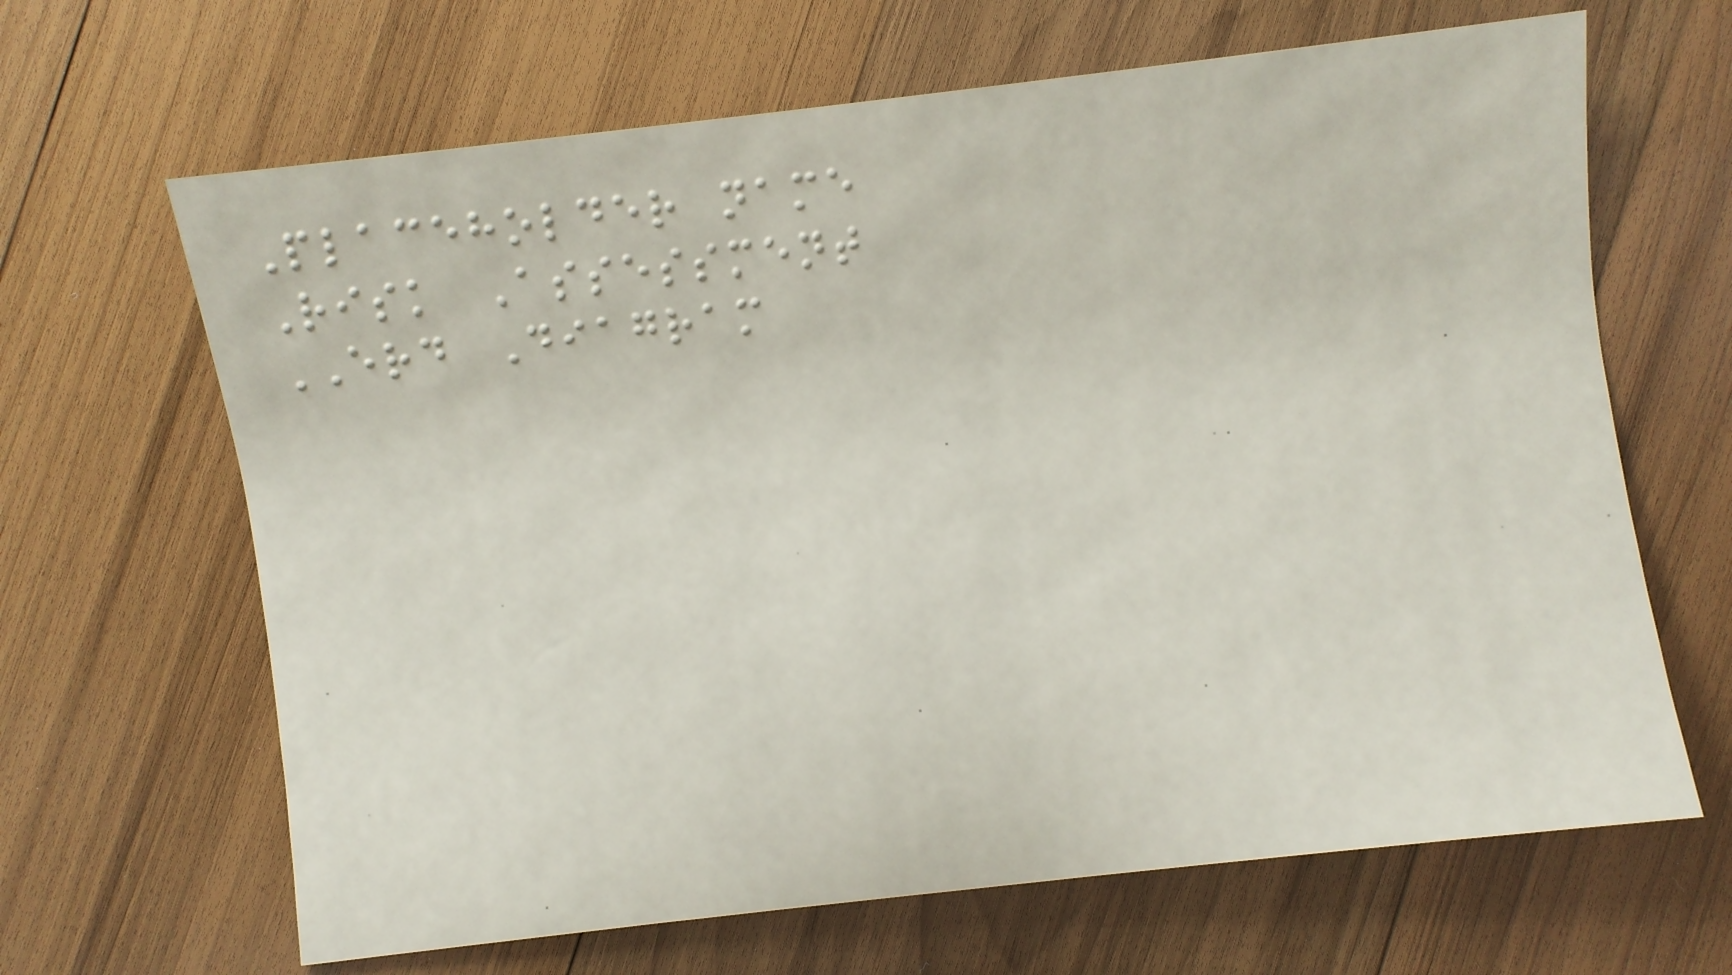Placeholder name
Risk Assessment
ERD Diagram
